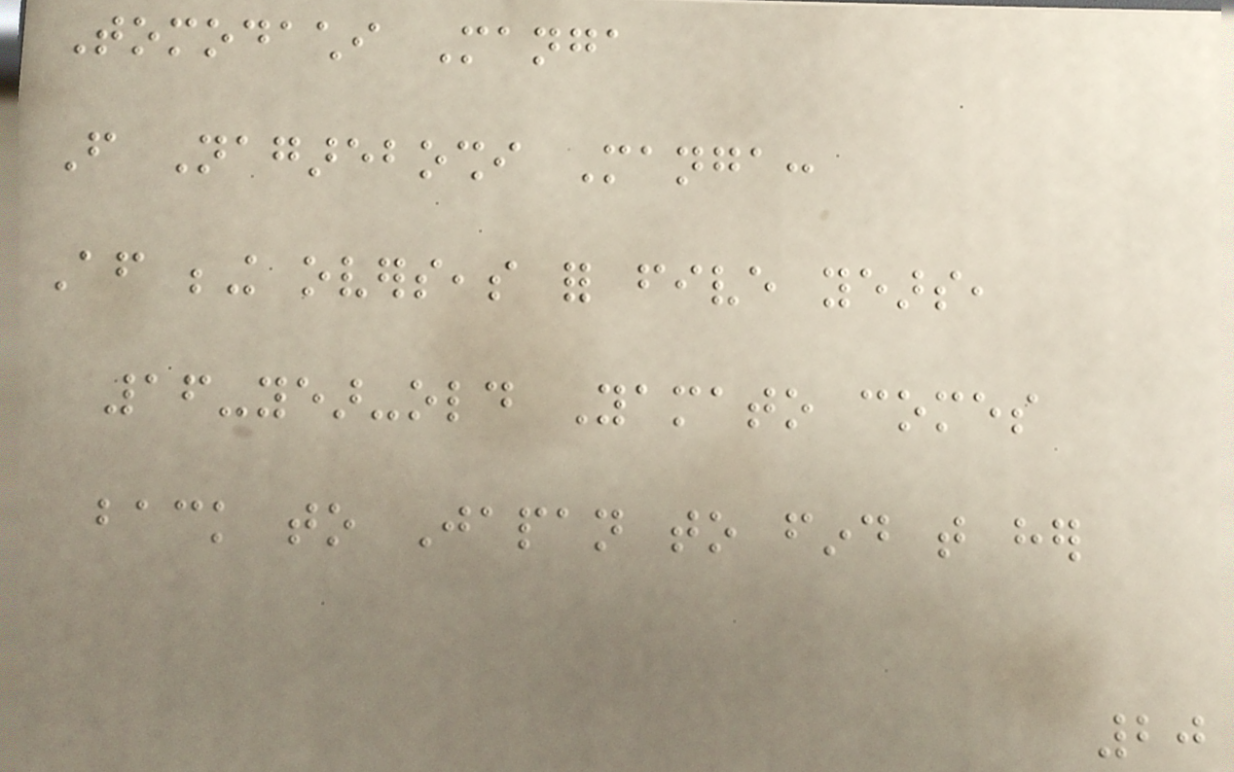Tomodachi Manga
From Nagareboshi Manga:
After being overseas for five years,
16-year-old Yamato comes
back to Japan to find that her
20
